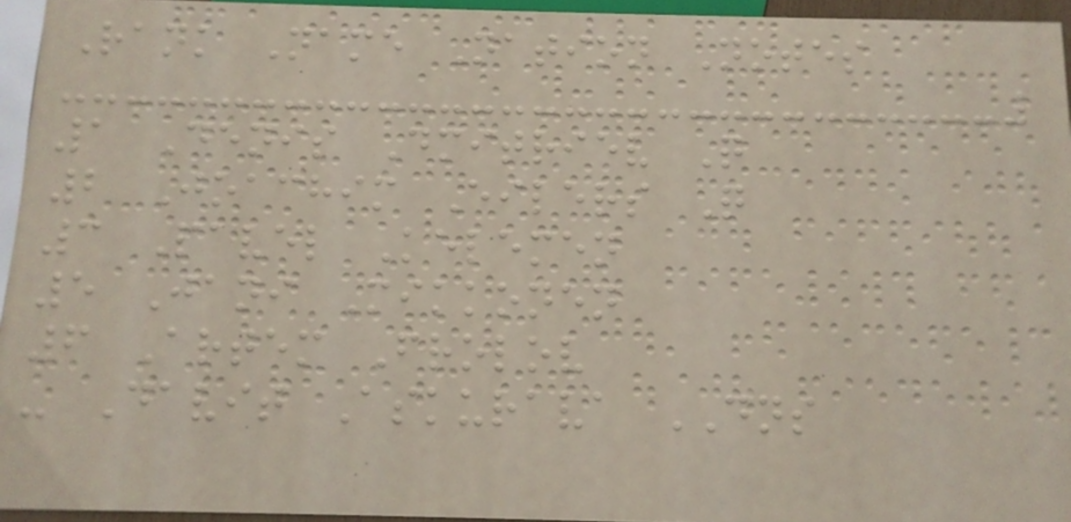Rank Name Nation Notes
1 Denis Dmitriev Q
2 Joachim Eilers Q
3 Pavel Kelemen
5 Jani Mikkonen
6 Artem Frolov
- Davit Askurava DNS
